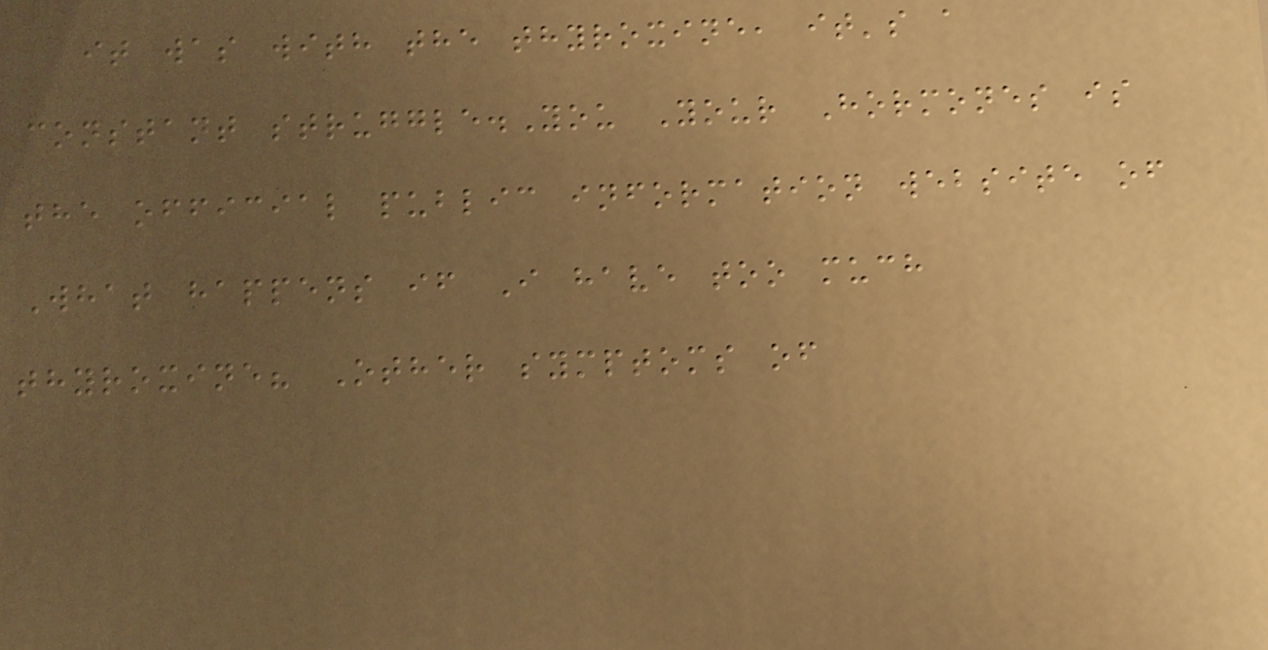it was with the thyroxine, it's a
constant struggle.You Your Hormones is
the official public information website of
What happens if I have too much
thyroxine? Other symptoms of
